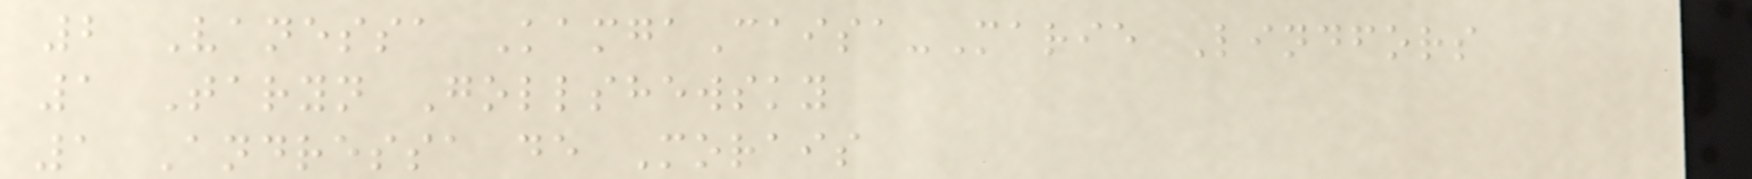2 Vanessa KamgaCaisa-Marie Lindfors
1 Taryn Gollshewsky
1 Andressa de Morais
